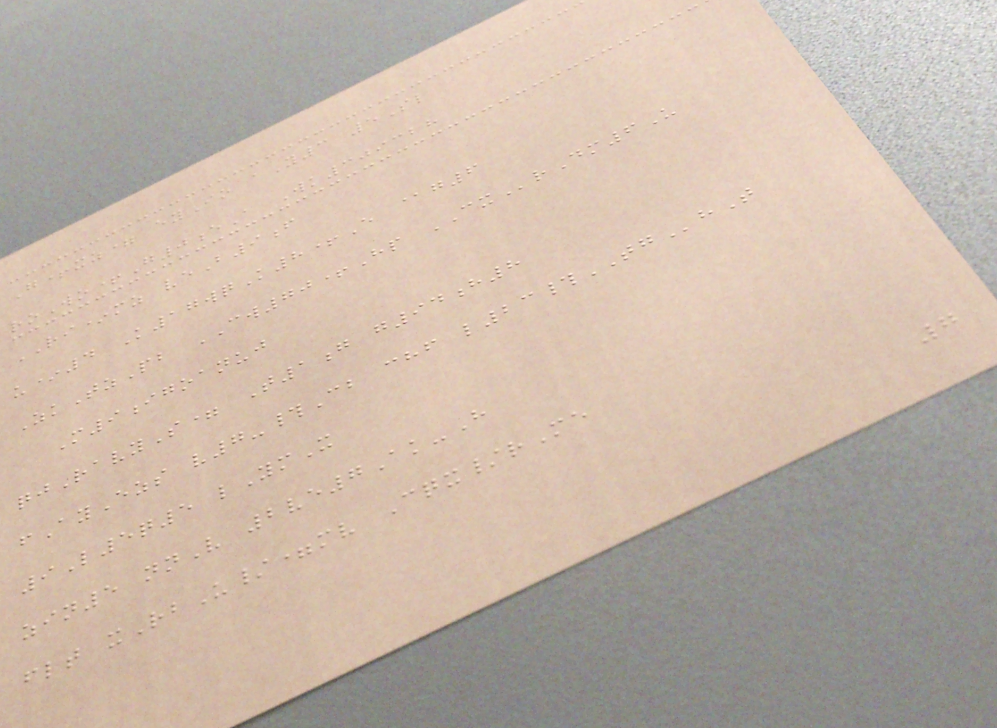G+xz= eyIo aY3 5Sl
roWo+G0eA Wk309328
RI*mz veB9f
u*4 K17wqK8+E @g6
ZkTzPb CW70+Hp CXrDm6U
M9igoanuj
qjRavyS= T1g g94h8
fAyEzs v7-#Cb chf l23#TGhT
9L5q5 lYmX
zin5 nnV 2ve7Ak-H
flt xRbU/=mv Cqx/rMe
7
